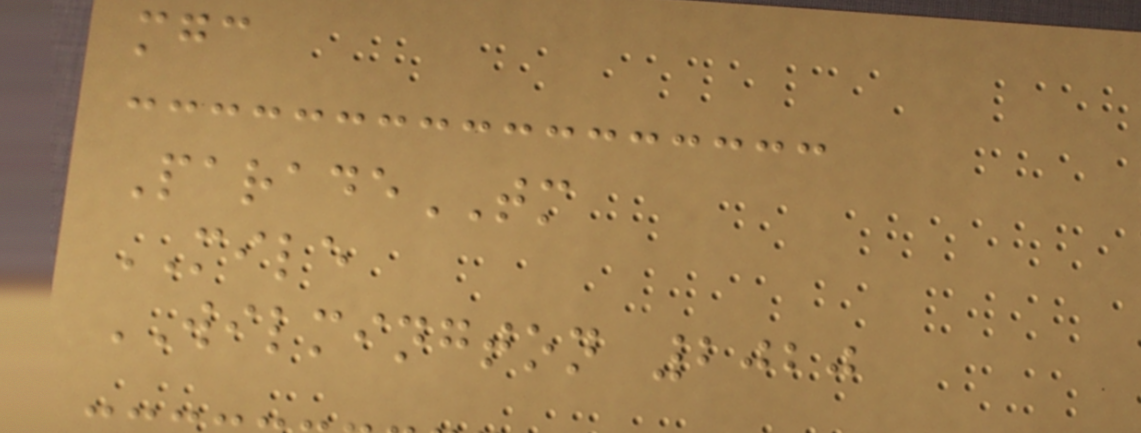mgc
ParadeTM
MILE
WILMINGTON 2020
